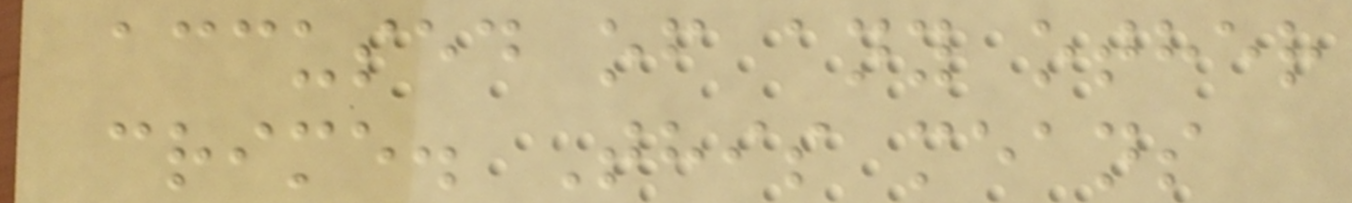accused of any other
crime. This means
